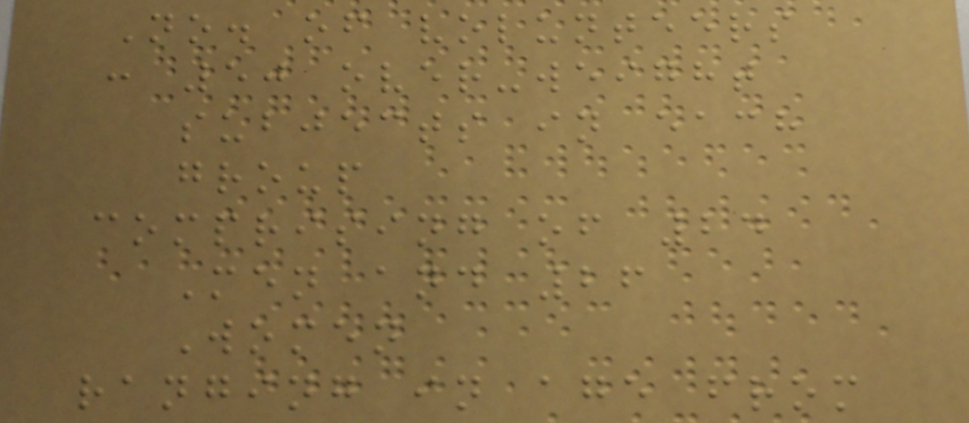No. of volunteers
: 50 over-weight
subjects in each
group
comprising of 24
Men and 26
Women
ranging in age from
